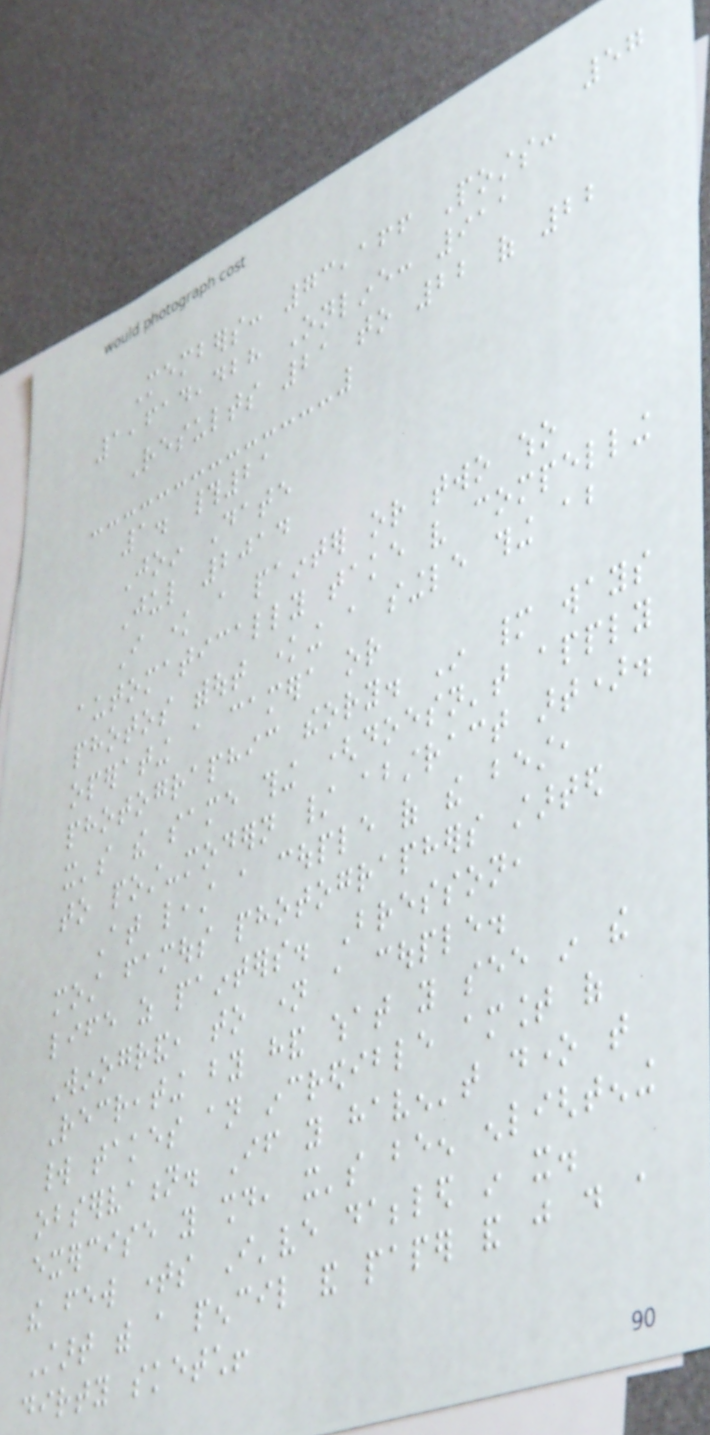57
Members: 73,166 Posts:
1,614,428 Online: 911
Results 21 to 22 of 22
1. #21
Join Date
Jul 2014
I know a painter or two who
automatically take very compelling
photos without knowing a single thing about
operating a camera or
photographic theory. In many ways
it's the same thing (doesn't apply
to post-modern / abstract art).
At least a couple of the best,
most famous photographers started
life as painters. Bresson,
Winogrand, to name a couple.
Recreating by hand what you see in the
world takes an incredible amount of
observation. If you haven't done that
exercise you should, it's been enlightening
the few times I've dabbled in it.
Start with a pencil and paper and just do a
dirty sketch!
